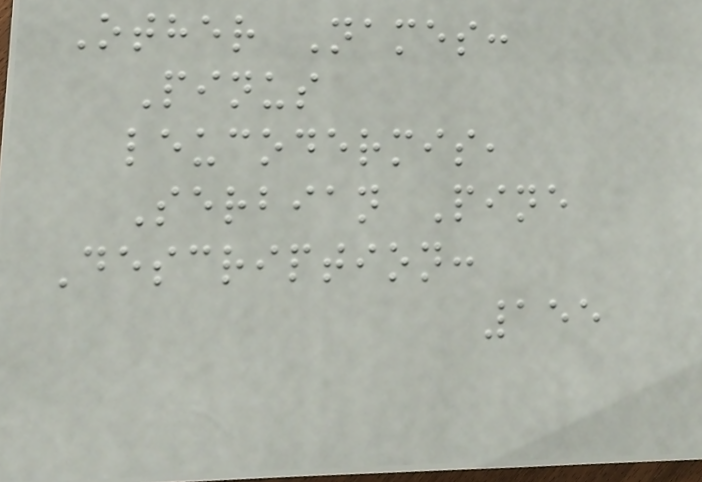Other Names:
Pinus
leucodermis,
Serbian Pine
Description:
155
